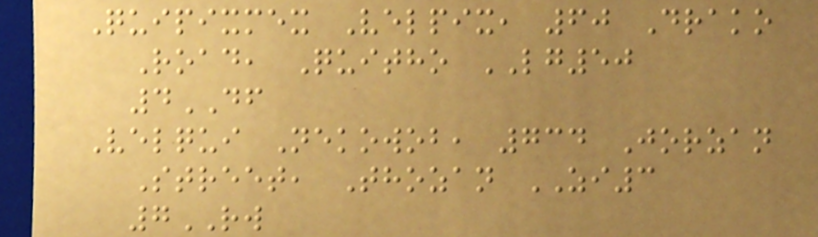Quipixmex Velpix, 60 Drako
Road, Quitho LG50
4DF
Velqui Nekowob, 734 Jorzan
Street, Thozan ZI3
7RW
